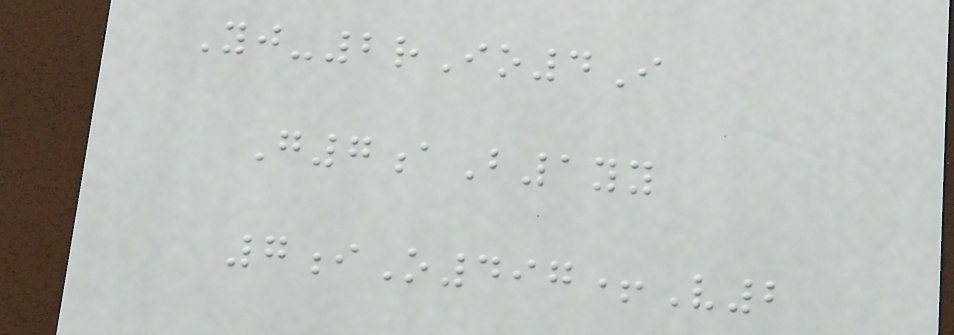Yj-2rIo4I
G7aB1yy
7iO497+V2
